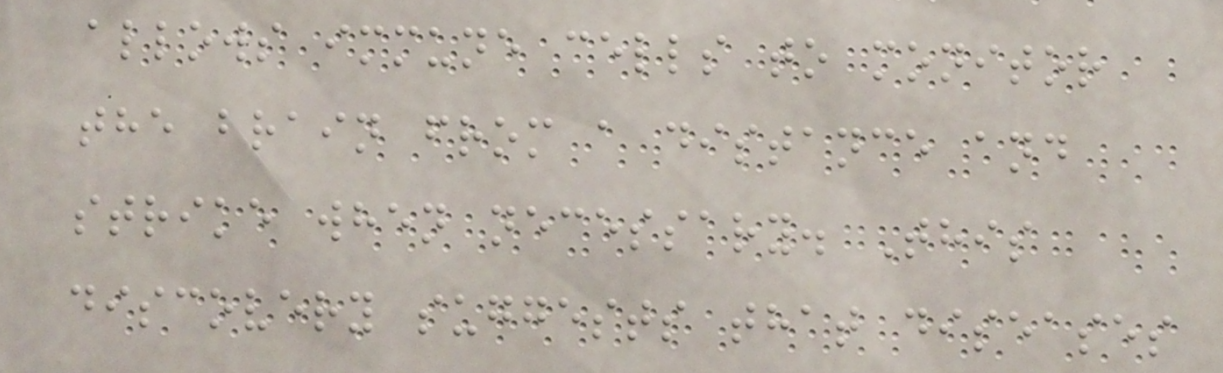allows immune cells to monitor
the brain from a distance and
strike when necessary. This
discovery suggests that diseases
